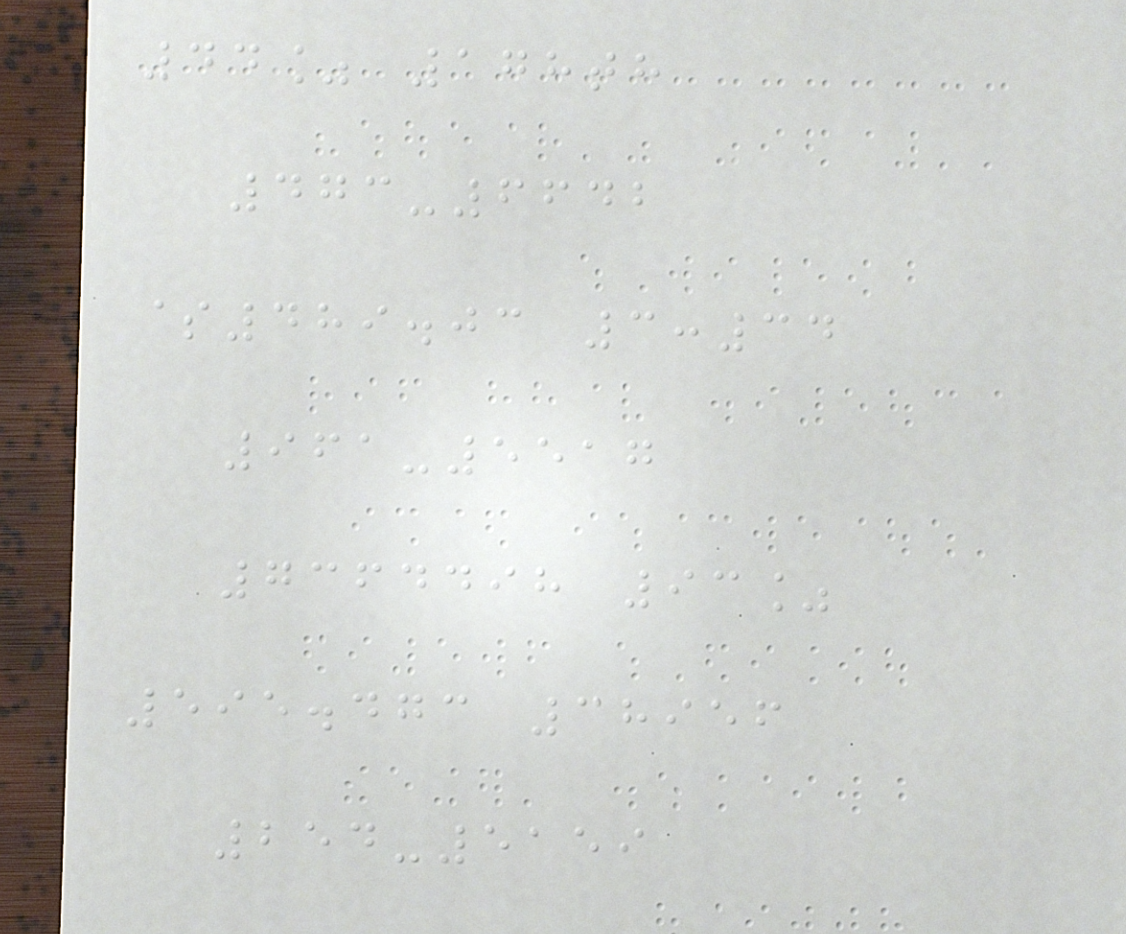44% 178th
473-6642
$489.03 3:34
961-5517
7364498 93%
595.473 38956
254-5159
